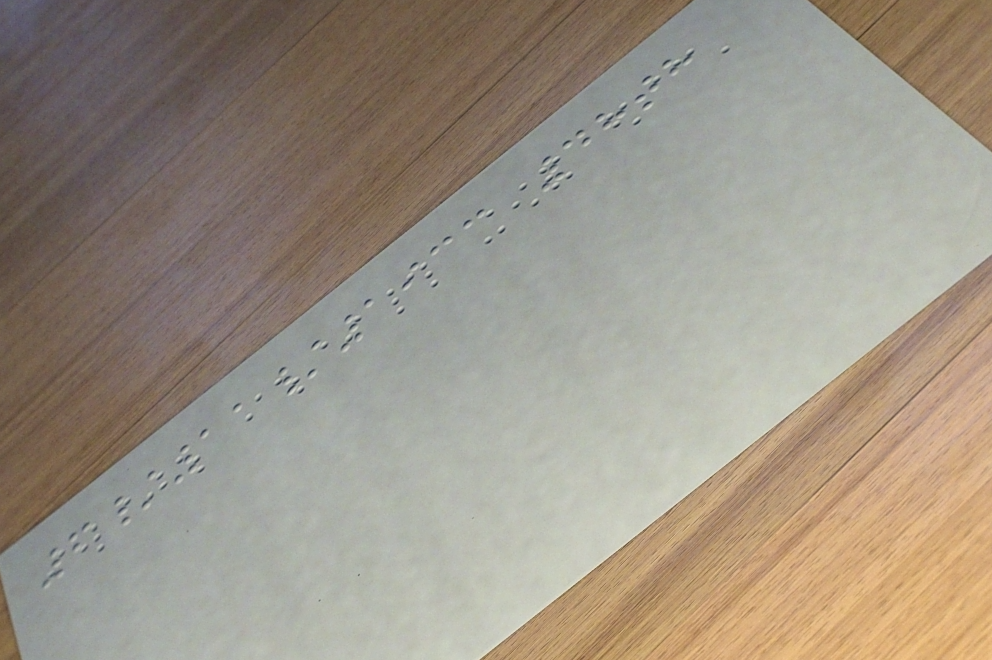6/11/1933 48th
